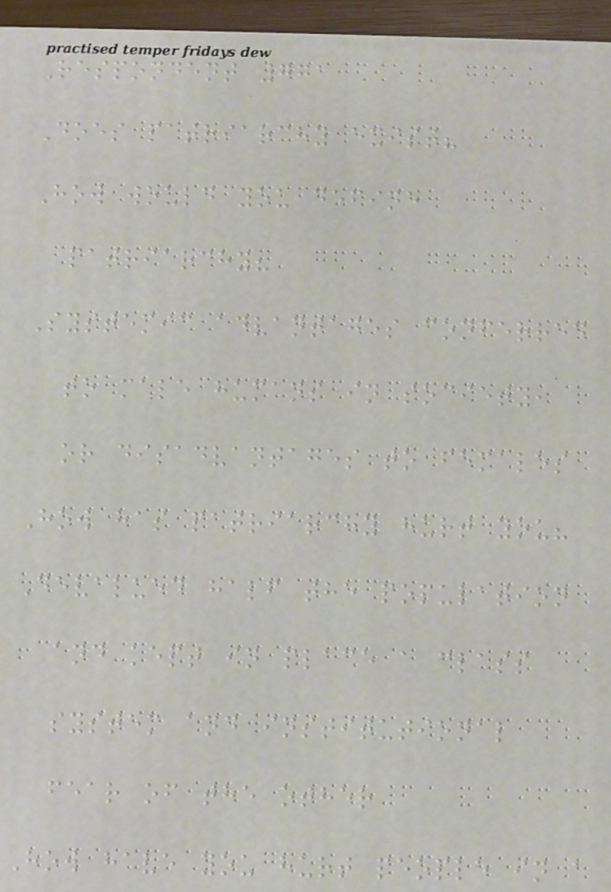Respondent 771
Does patriarchy exist?
How would you define
patriarchy?
Systemic advantages conferred
to male humans in society,
or disadvantages to females
How has patriarchy hurt you?
Devalued half the population
and kept in place a class
system and institutional
fear of the other
How have you hurt people in a
